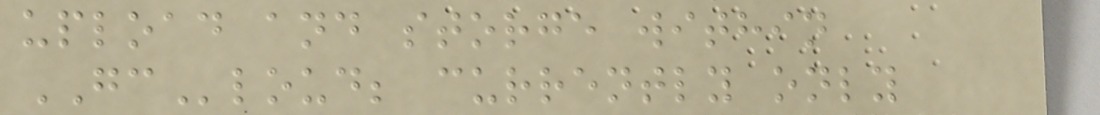upload and storge within
GCloud; currently only
